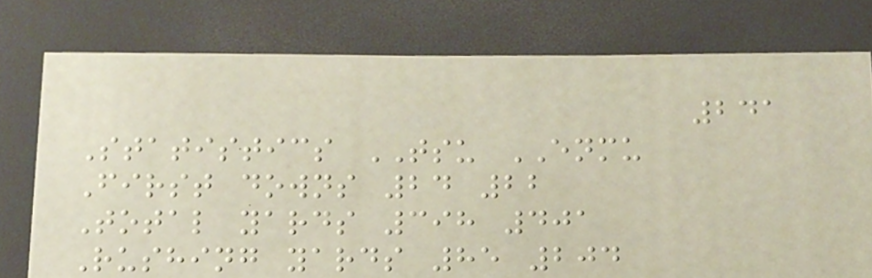241
Statistics TSU ENMU
First downs 24 22
Total yards 398 401
Rushing yards 85 204
